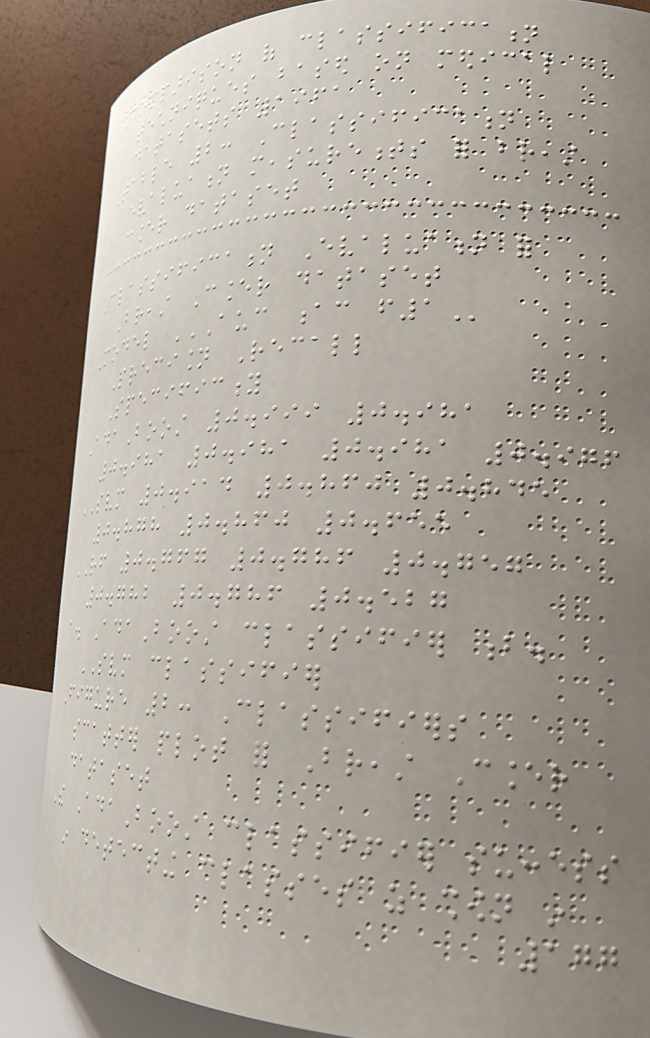Comparison of classification
techniques based on medical
datasets 1961
Table 2: Classification
evaluation measurements for breast
cancer dataset
Classification Evaluation for
Breast Cancer dataset
Model AUC AC F1
Precision Recall
Specificity
AdaBoost 0.999 0.981
0.981 0.981 0.981 0.976
SVM 0.914 0.860 0.845
0.878 0.860 0.655
RF 0.767 0.786 0.757
0.782 0.786 0.527
a. AdaBoost classifier b.
SVM classifier
Figure 2: Classifiers
scatter plot for Breast Cancer
dataset
The AdaBoost classifier success
in detecting classes as shown in
177
